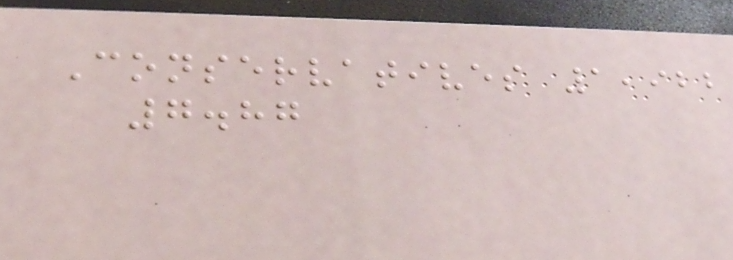Conservatives 1,922
7.87
